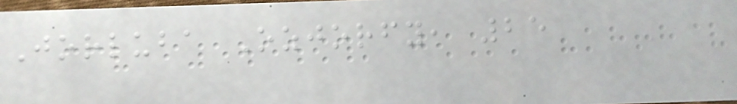Jorluba Ozjorfy, 25
